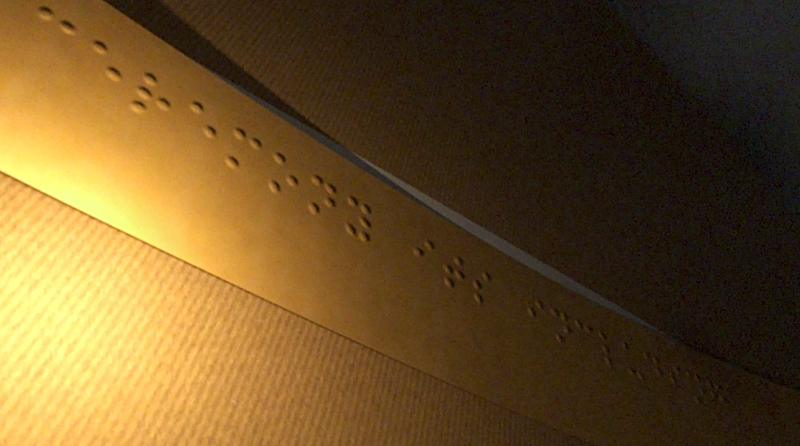ceremony its including
